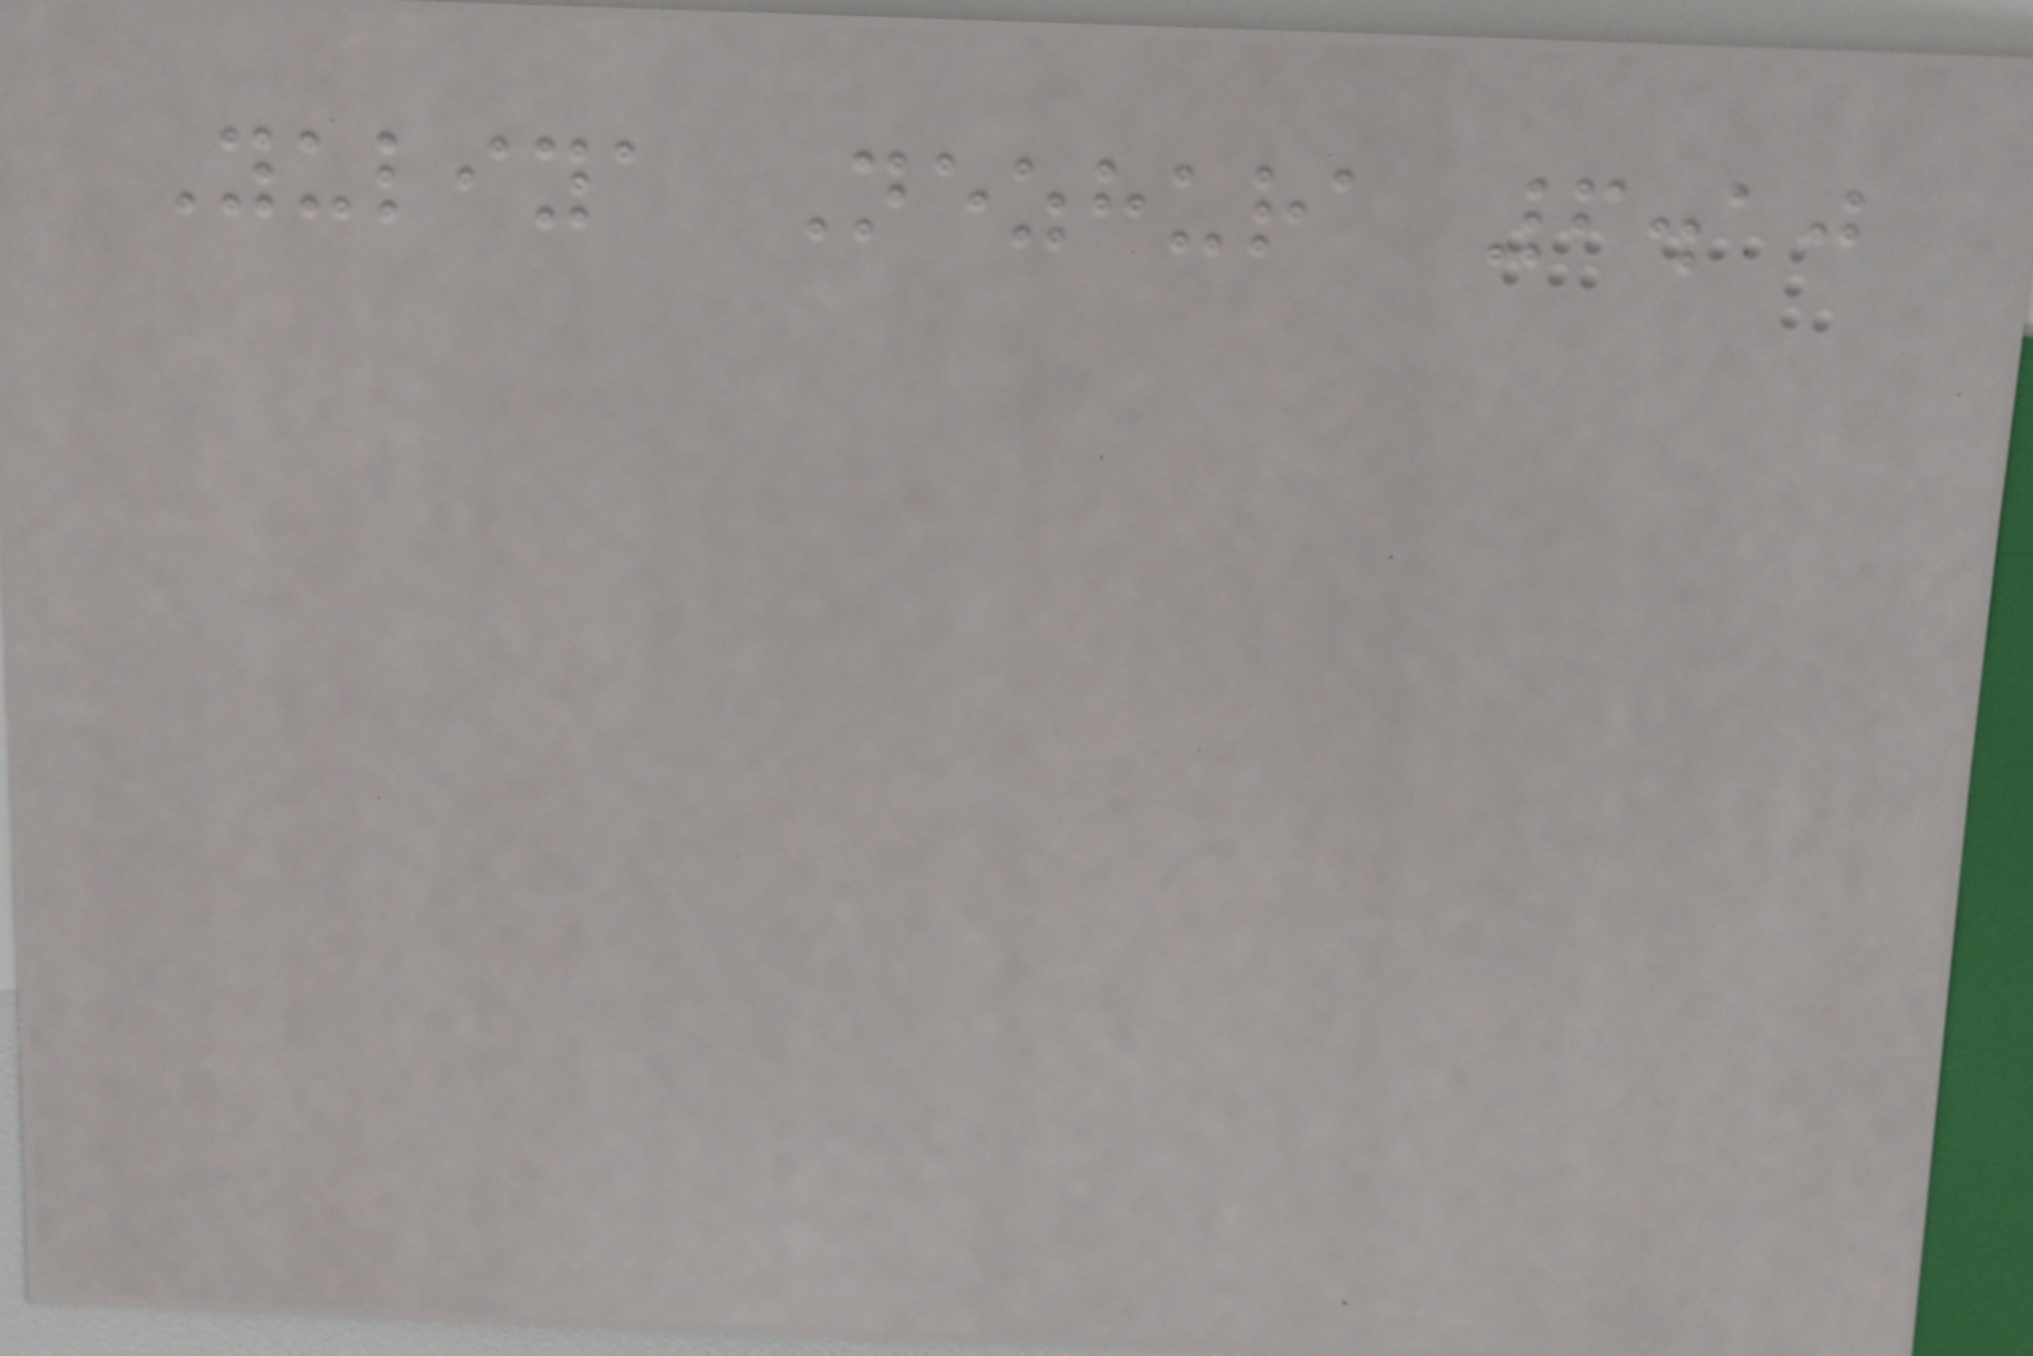Yuliya Nezhura 6.10
